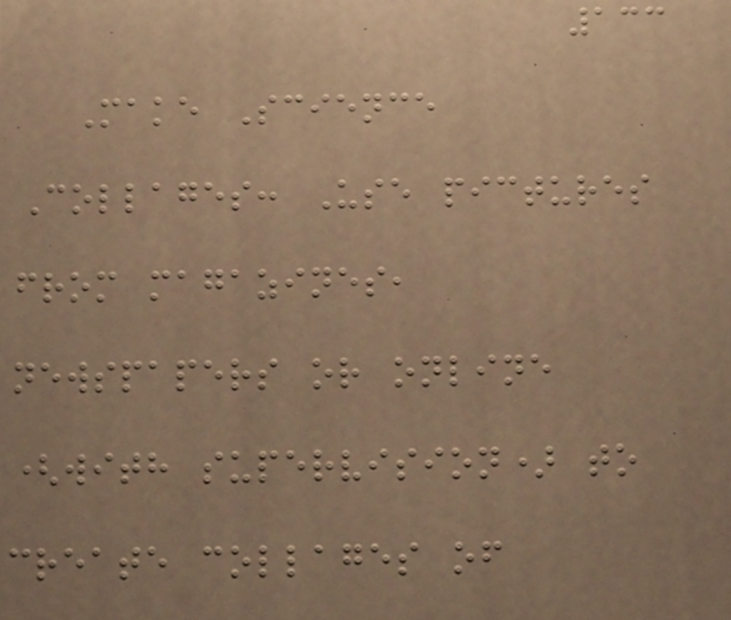133
Make Science
Collages: Use pictures
from magazines,
newspapers or online
(with supervision) to
create collages of
